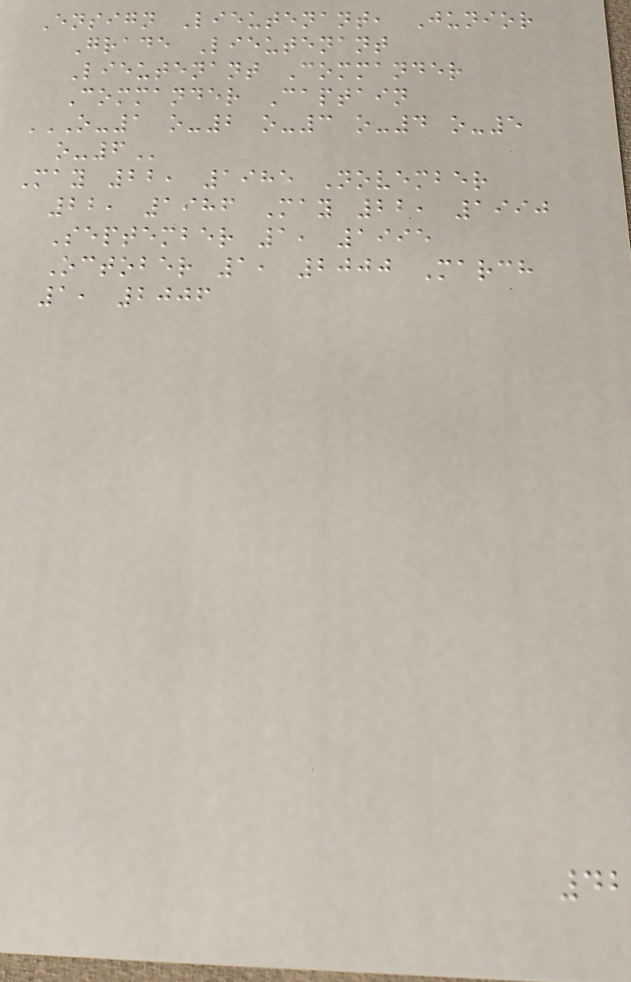Ensign Lieutenant, Junior
Grade Lieutenant
Lieutenant Commander
Commander Captain
O-1 O-2 O-3 O-4 O-5
O-6
May 22, 1985 November
22, 1986 May 22, 1990
September 1, 1995
October 1, 2000 March
1, 2006
42
